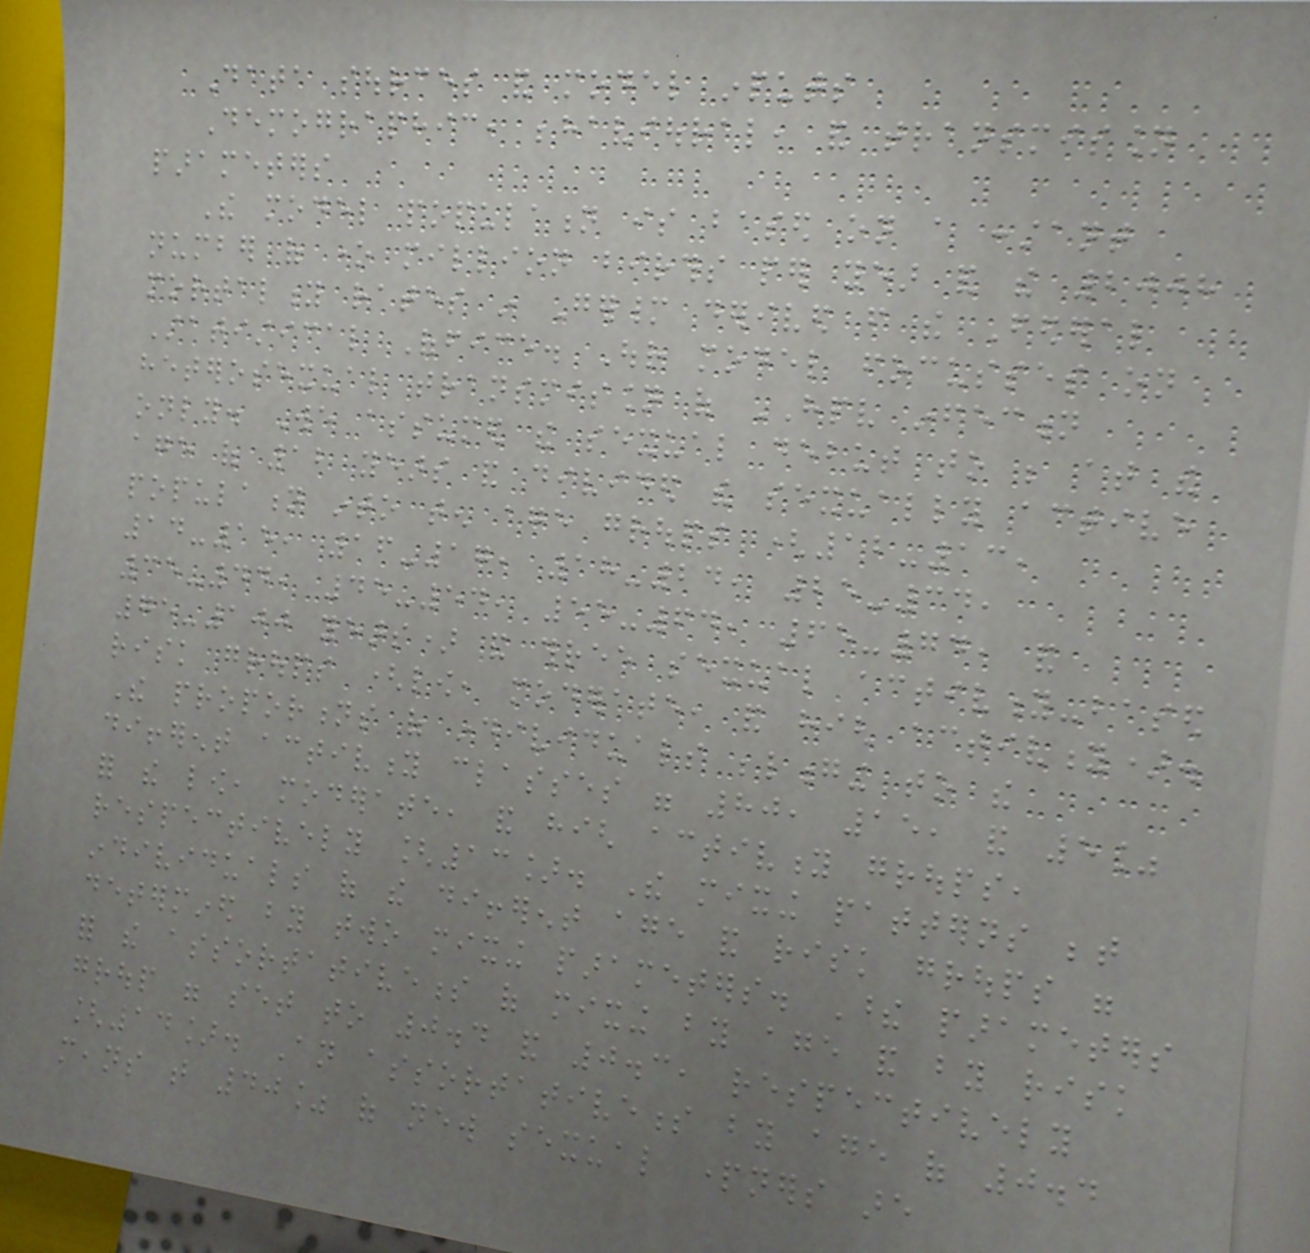Data sources and model inputs
Demographic, behavioural, and transmission
parameters
The model population is based on a constant
number of one million births per year and the 2008
mortality rates in Germany derived from the Federal
Statistical Office. Our model focusses on
heterosexual transmission of HPV infection
only. We assumed the sexual debut to be at the
age of 12 years and divided the sexually active
population into ten age groups (12-13,
14-15, 16-17, 18-24, 25-34,
35-44, 45-54, 55-64, 65-74, and
75-100 years) and three sexual activity-based
risk groups (low, moderate, and high activity).
The proportions of individuals belonging to the
different activity classes were 80, 15, and 5%
for the low, moderate, and high activity groups,
respectively [13]. The mixing patterns between
individuals of the different age and risk groups were
determined by two mixing parameters. These parameters
for the assortativeness of mixing by age and by risk
group were set to 0.4 and 0.3, respectively
[14]. An assortativeness by age of 0.4
means that 40% of new sexual partners are
